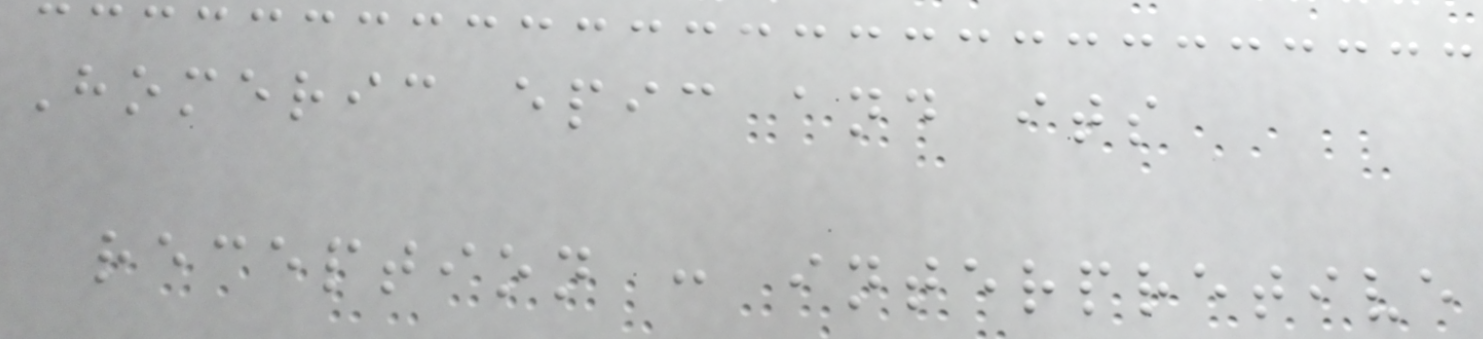Homeric epic and its
reception : interpretive
